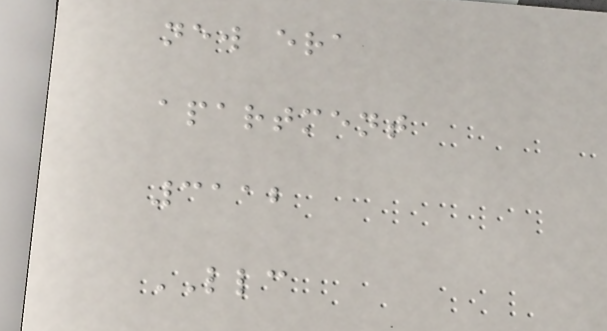new era
apartment
3112
LLC
